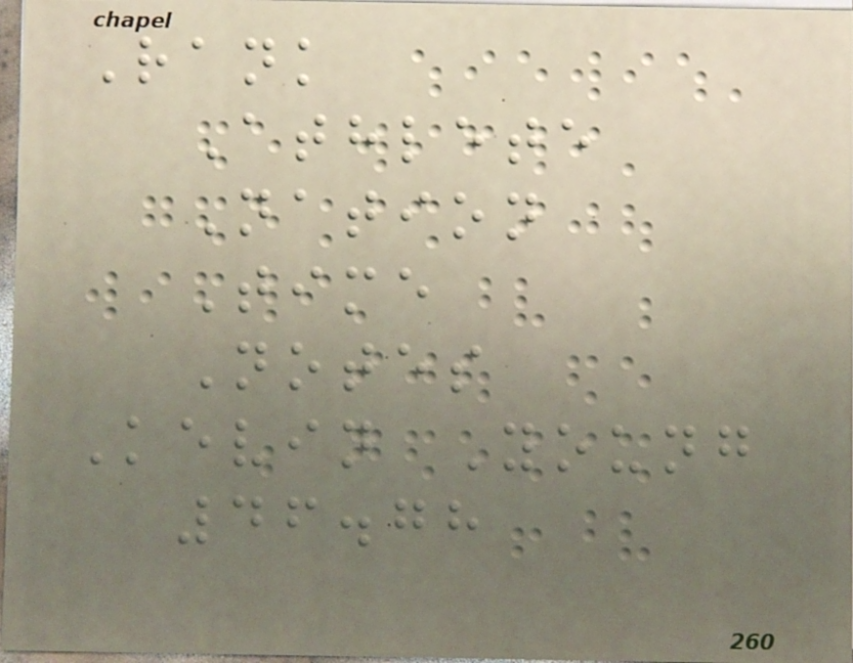Rank
Athlete
Nation
Time
Notes
Kevin Young
46.78
